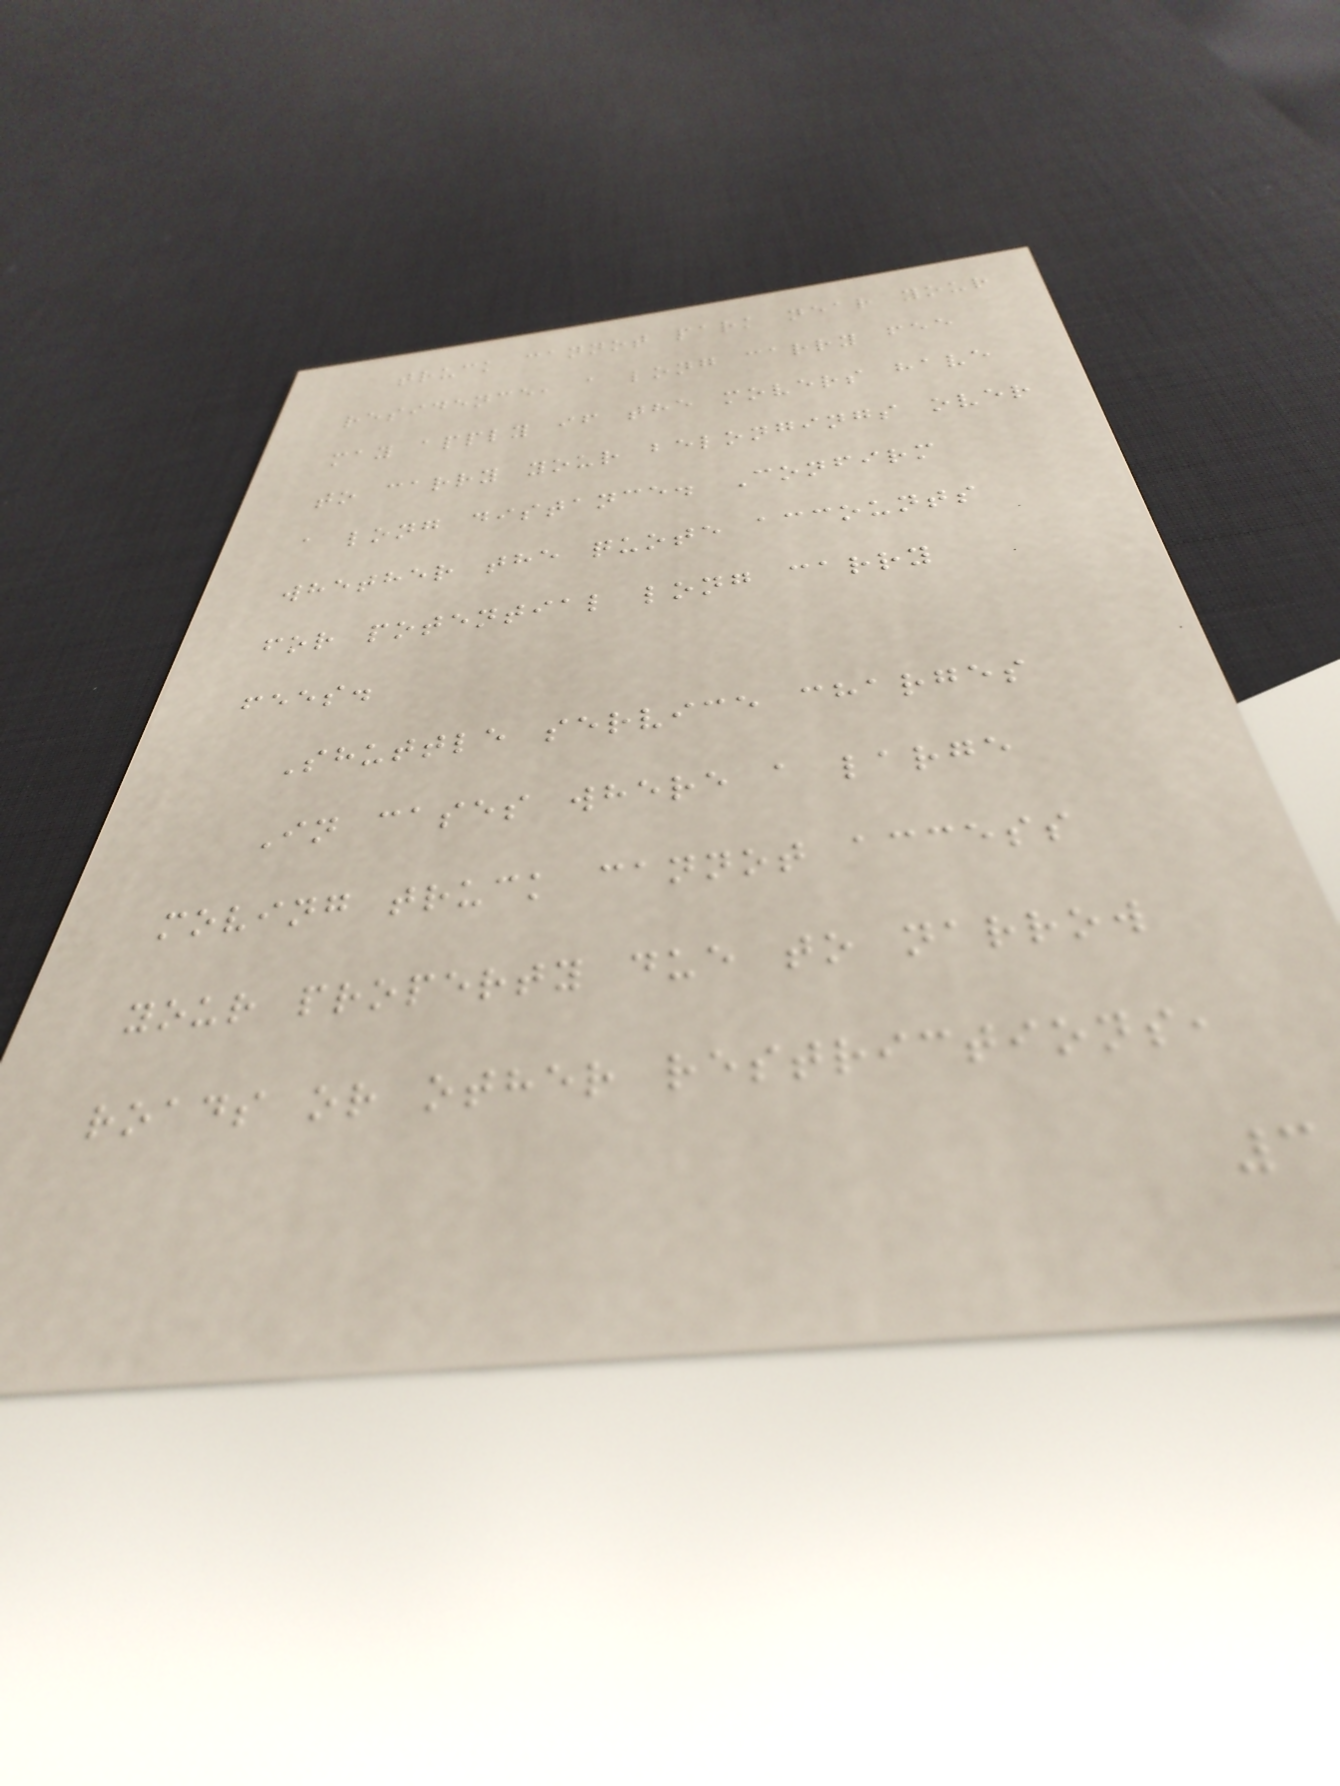truck cannot park near your
residence, a long carry fee
may apply if the movers have
to carry your belongings over
a long distance. Confirm
whether the quote accounts
for potential long carry
fees.
Shuttle service charges
In cases where a large
moving truck cannot access
your property due to narrow
roads or other restrictions,
3
